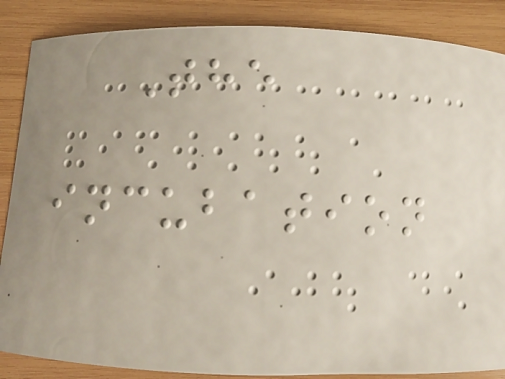The
incubation
